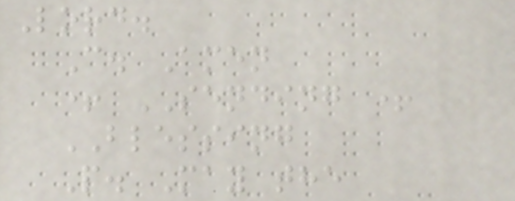Lord.
C. Amen
+ SENDING +
BLESSING
P. May the
